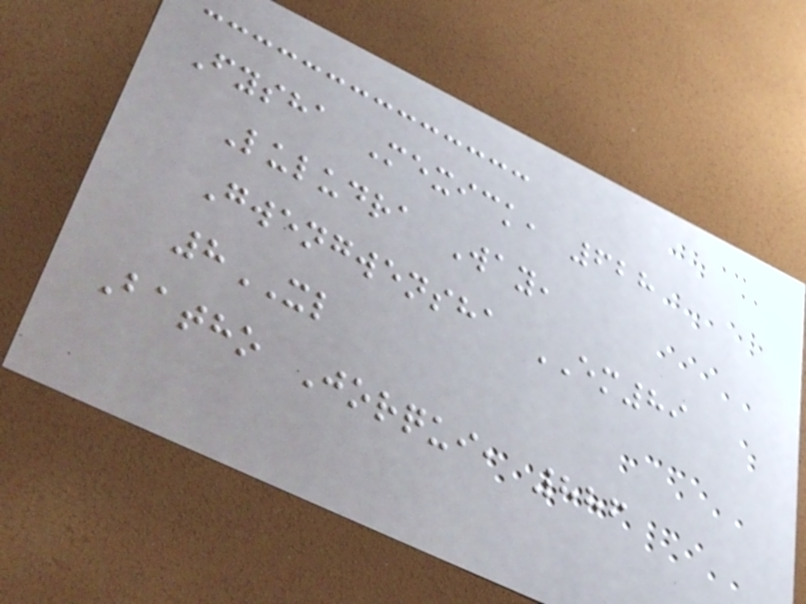Fysha Mexick, 628
Luludra Way,
Gwengwensha EM89
8XL
Batho Jorqui, 886
